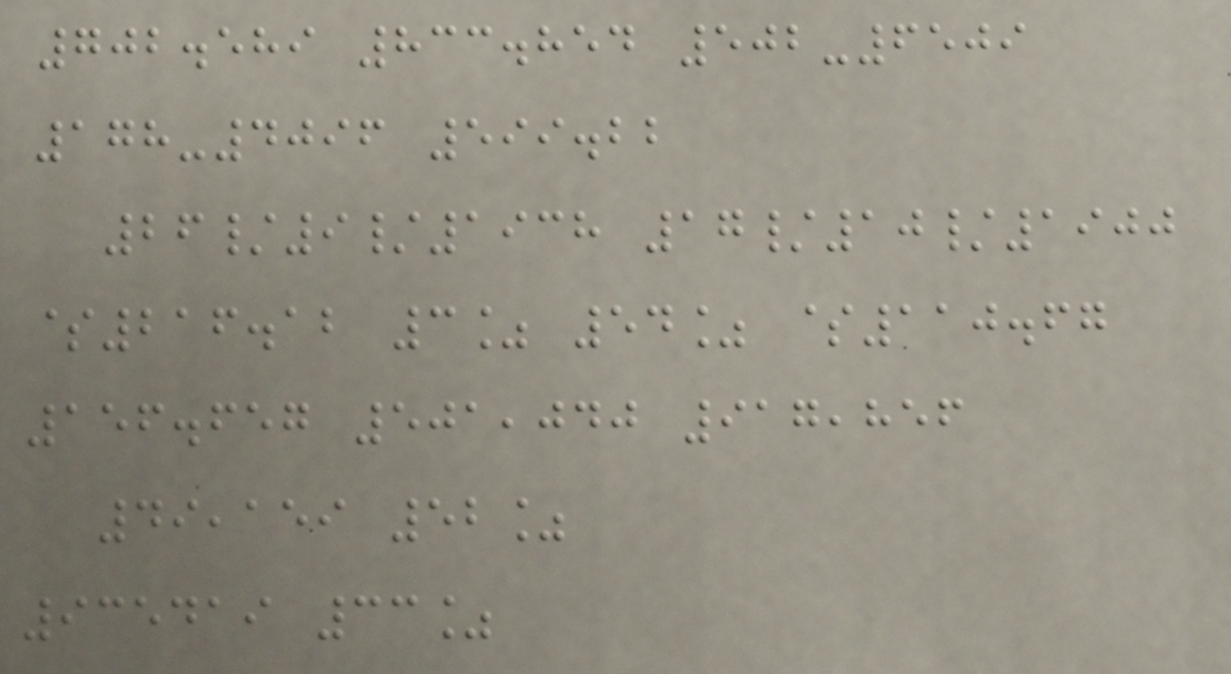702.589 833.854 502-6509
178-4096 599.22
26/9/1938 17/10/1900
$216.12 3% 54% $110.67
156.657 501,040 917,856
49,159 52%
935419 33%
